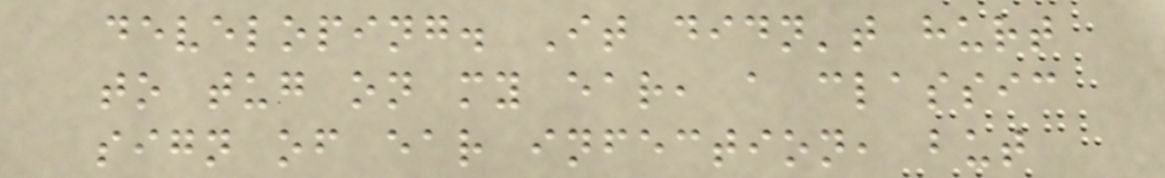developing. It didn't hurt
to tug on my ear, a classic
sign of ear infection, but
